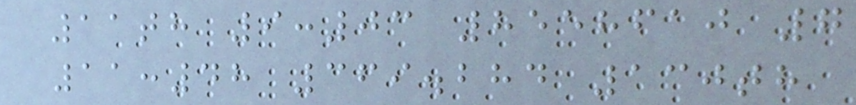11th 9:03 8558610 7
11:48 369.284 130th
